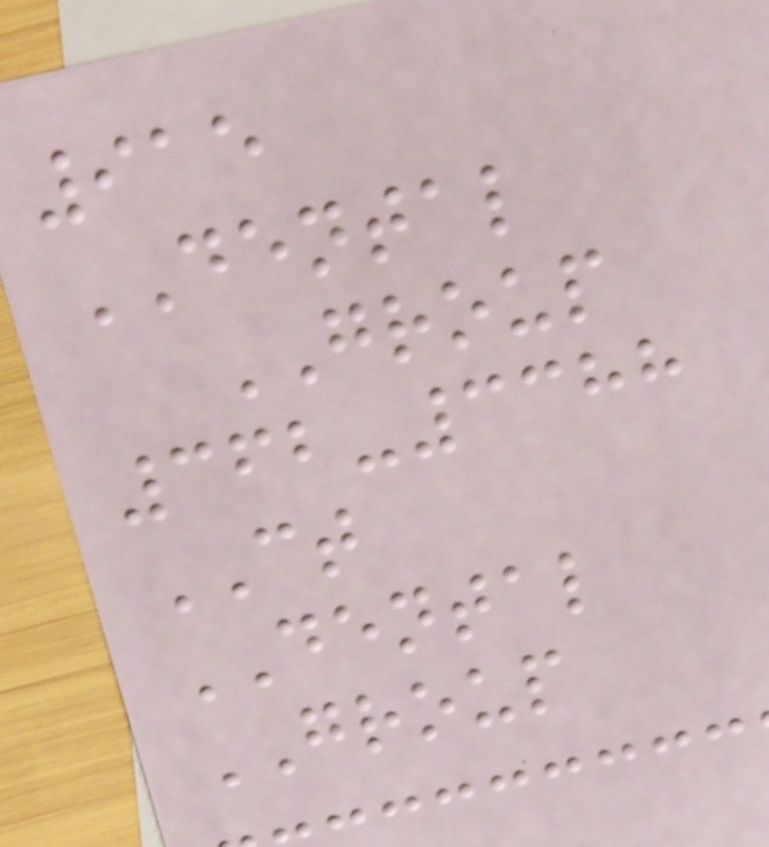915
DENTAL
GROUP
362-3388
CT
DENTAL
GROUP
